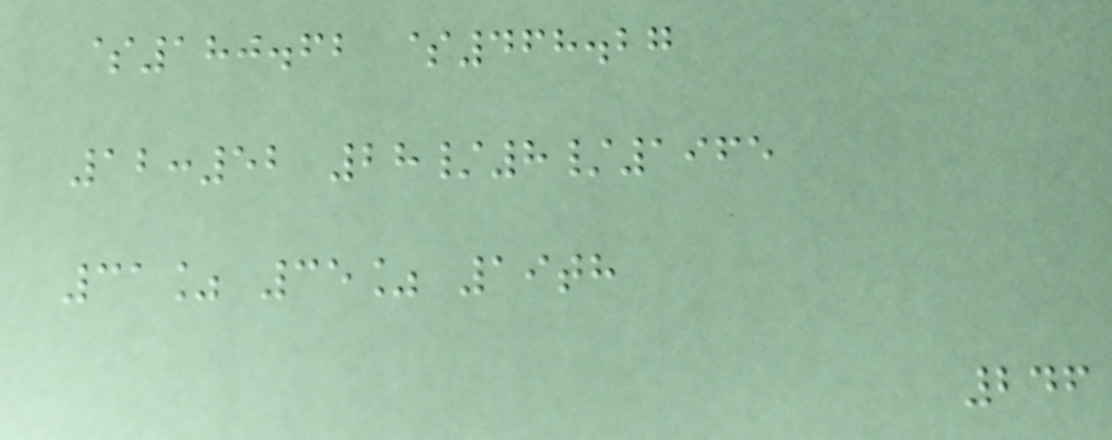$180.62 $468.27
12:52 28/8/1965
31% 35% 19th
246
